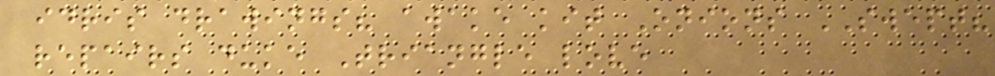idris drawings? awake kit Onions SWEPT?
repairs duke Triangle love
